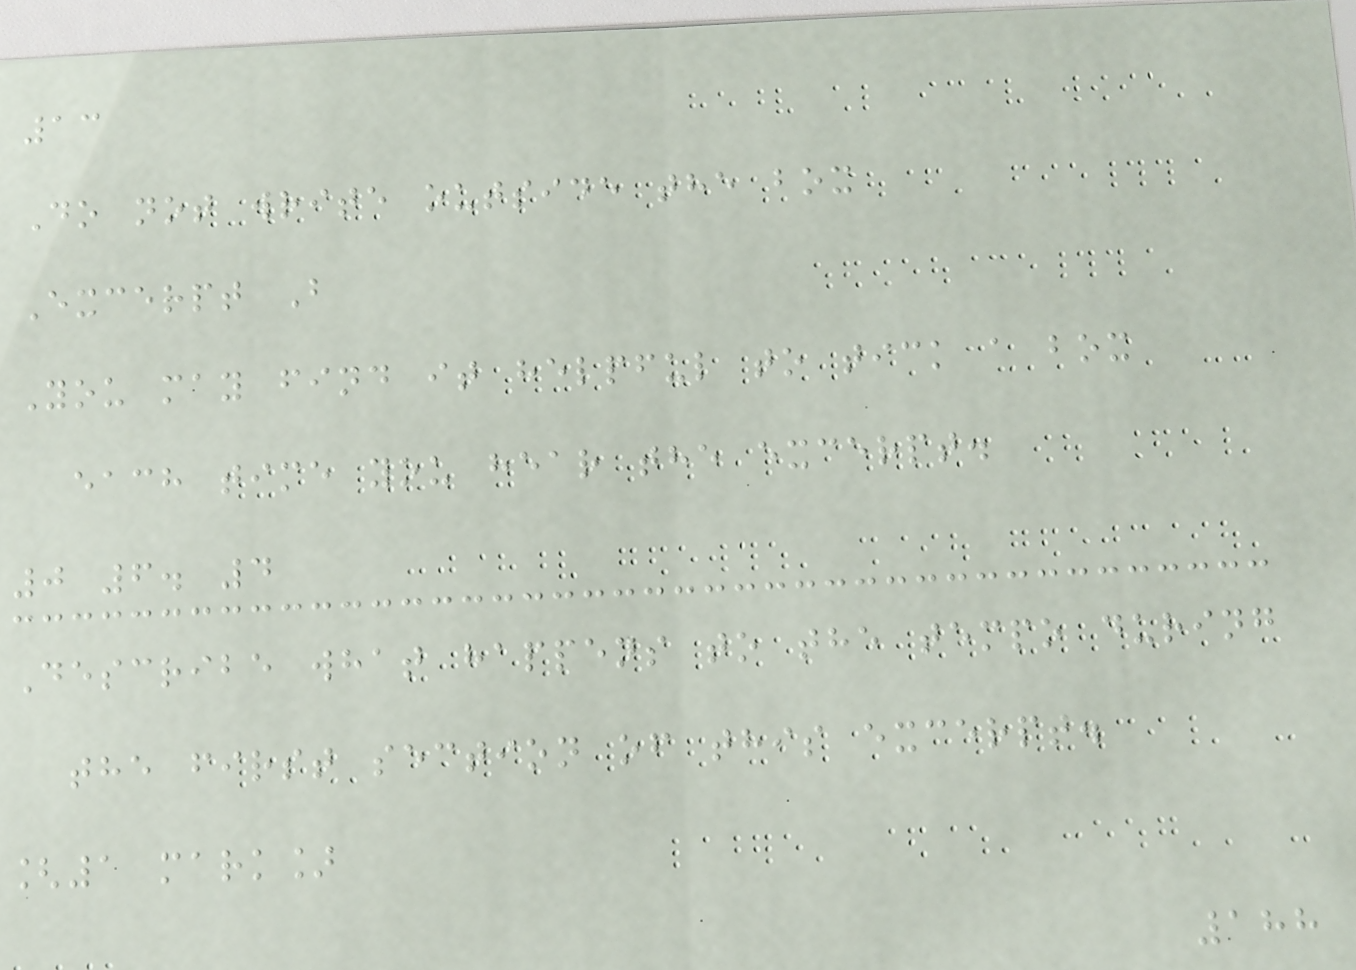13
Do not write outside the box
Excerpt B
You may find it helpful to tick a box
each time you hear the excerpt.
0 6. 4
Describe what happens to the tempo during
the first section of this excerpt.
[1 mark]
188
